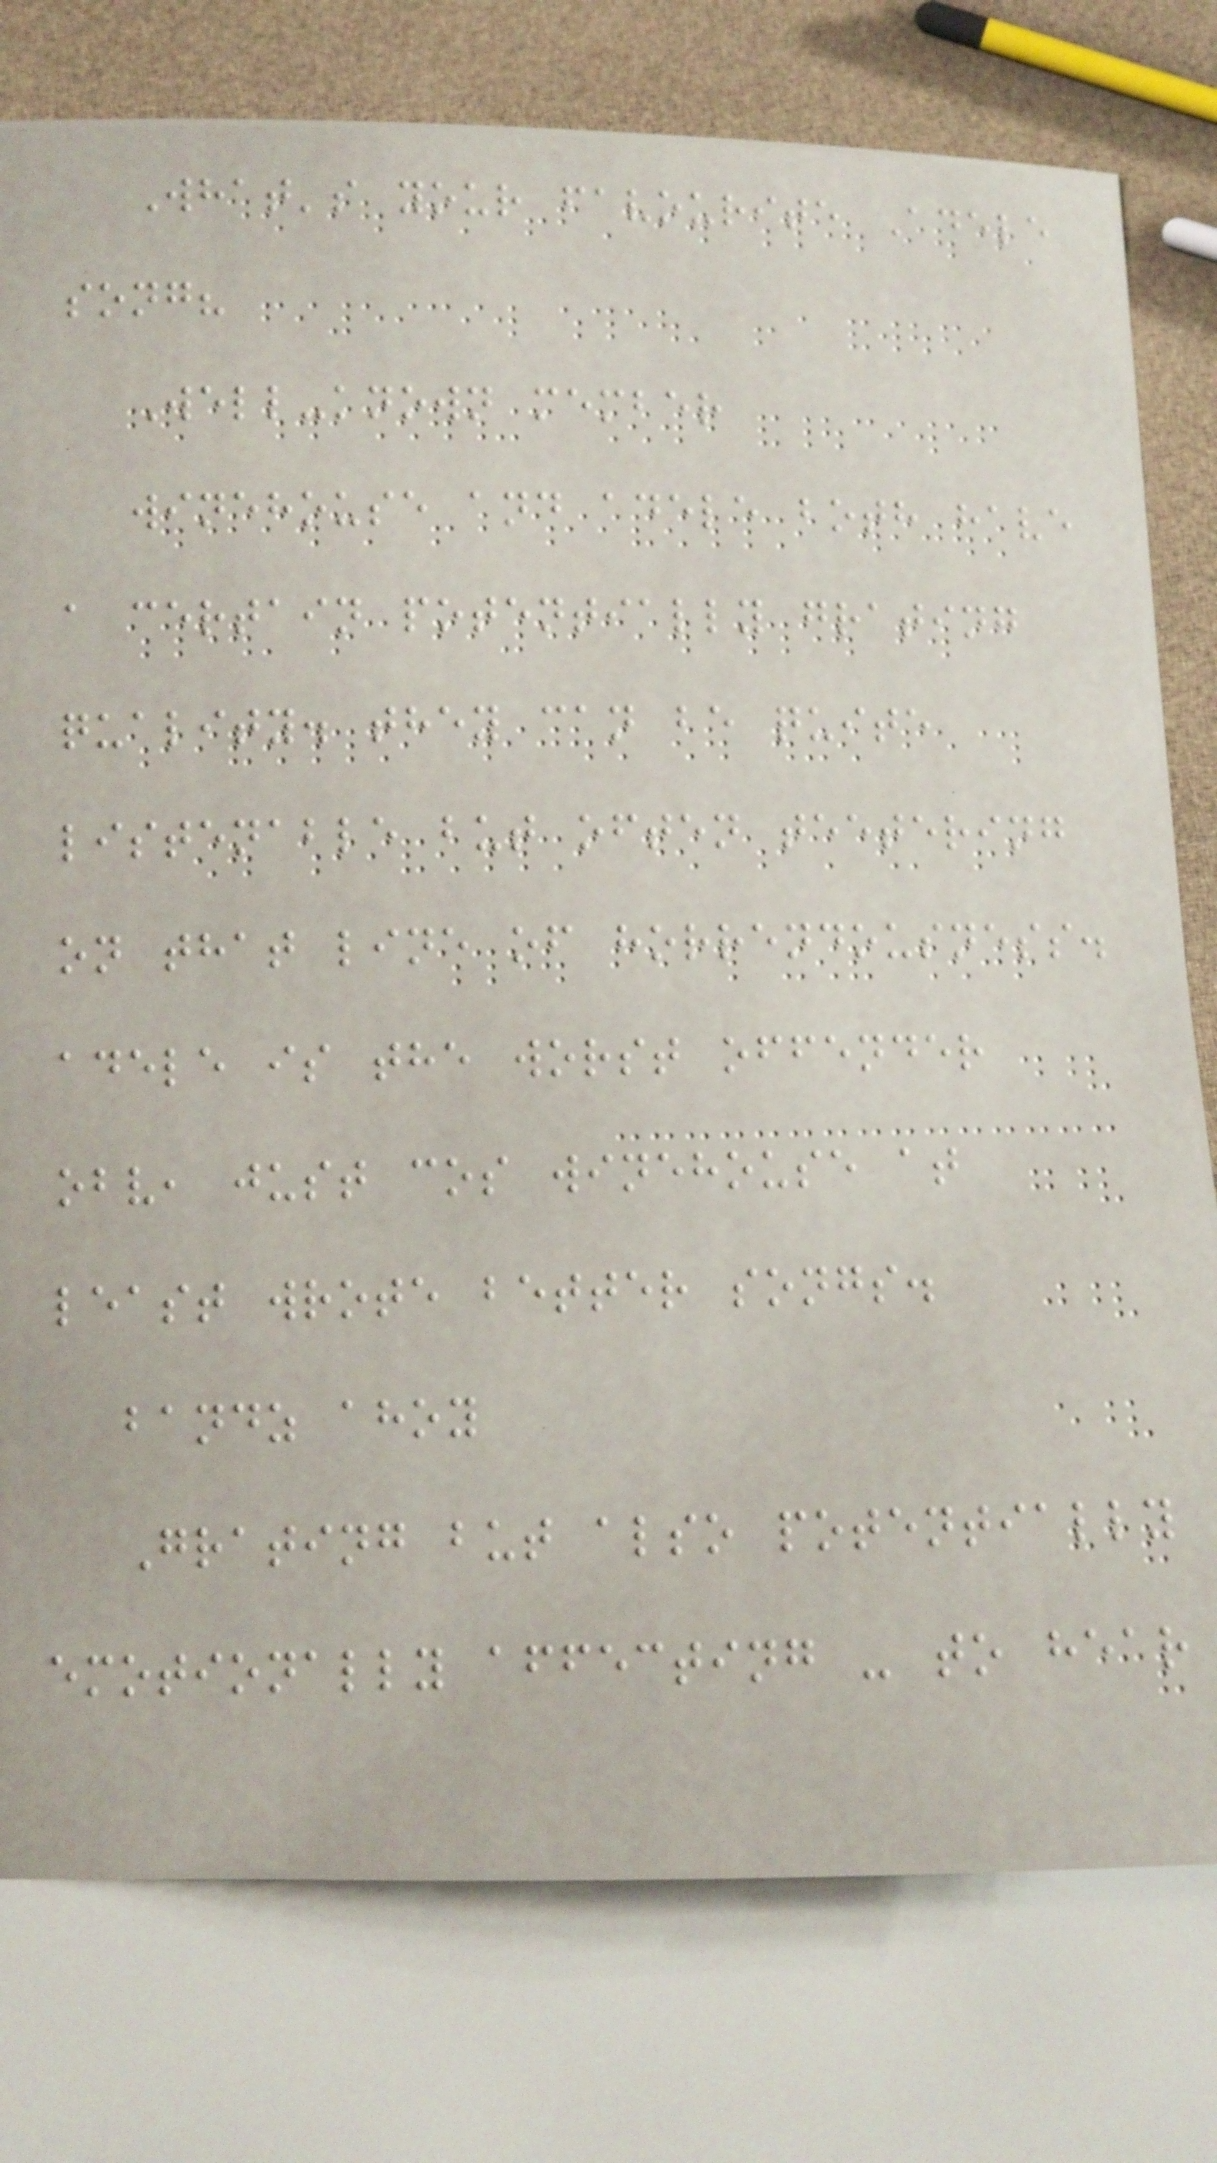What's your favourite Adele
song?
Well-known member
winehouse and adele both have
a certain potentially grating
quality. they can be quite
listenable but often teetering
on that line of horrendousness.
adele is the worst offender
obv, just cos winehouse at
least wrote better songs.
bandz ahoy
Grating but also potentially
emotionally affecting - to hear
